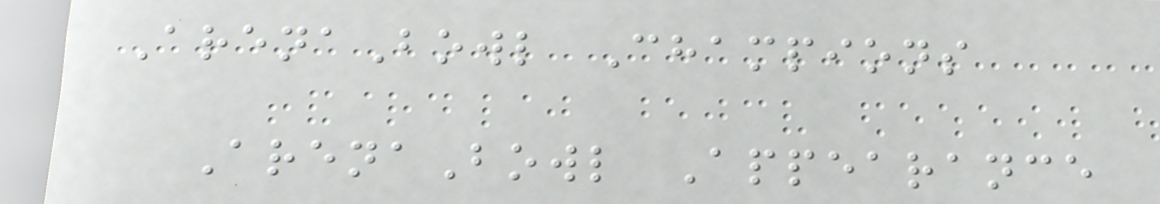ArenaBowl Champions
ArenaBowl Appearance
